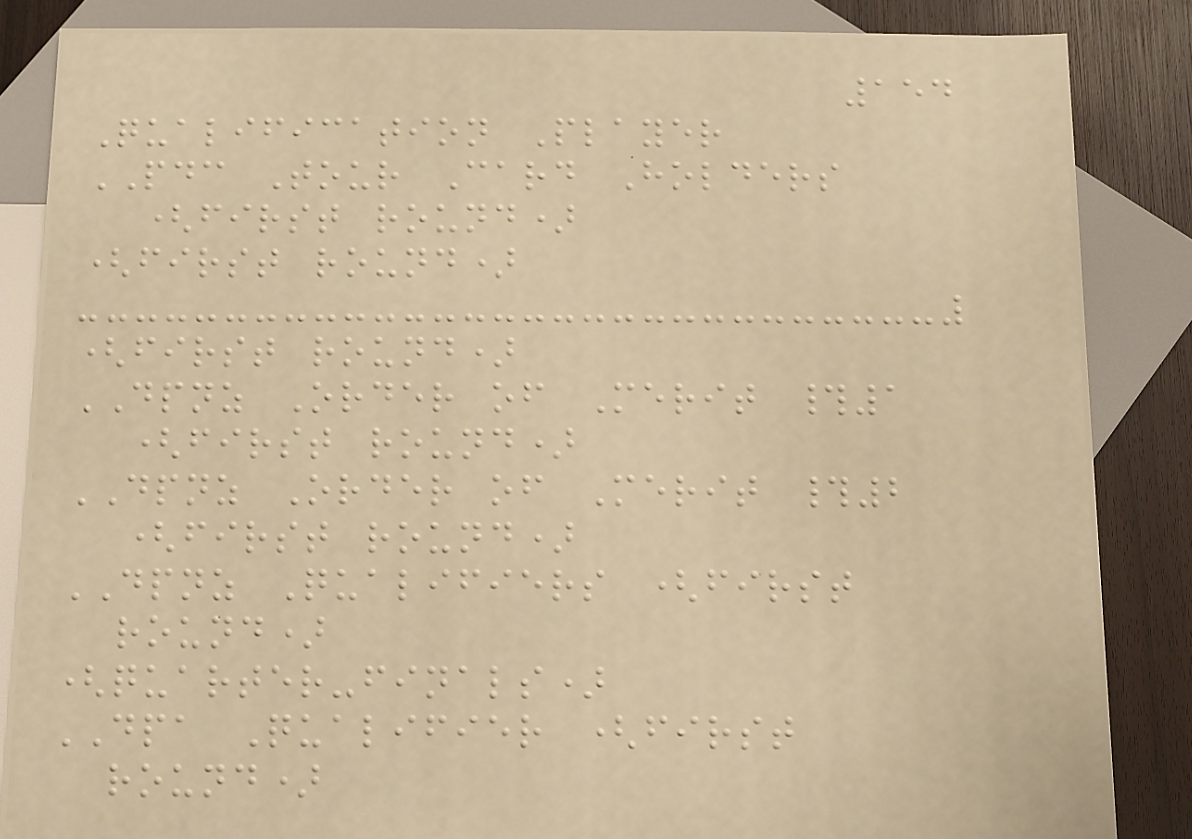154
Qualification Player
PDC Tour Card Holders
(first round)
(first round)
(first round)
DPNZ Order of Merit #1
(first round)
DPNZ Order of Merit #2
(first round)
DPNZ Qualifiers (first
round)
(quarter-finals)
DPA Qualifier (first
round)
